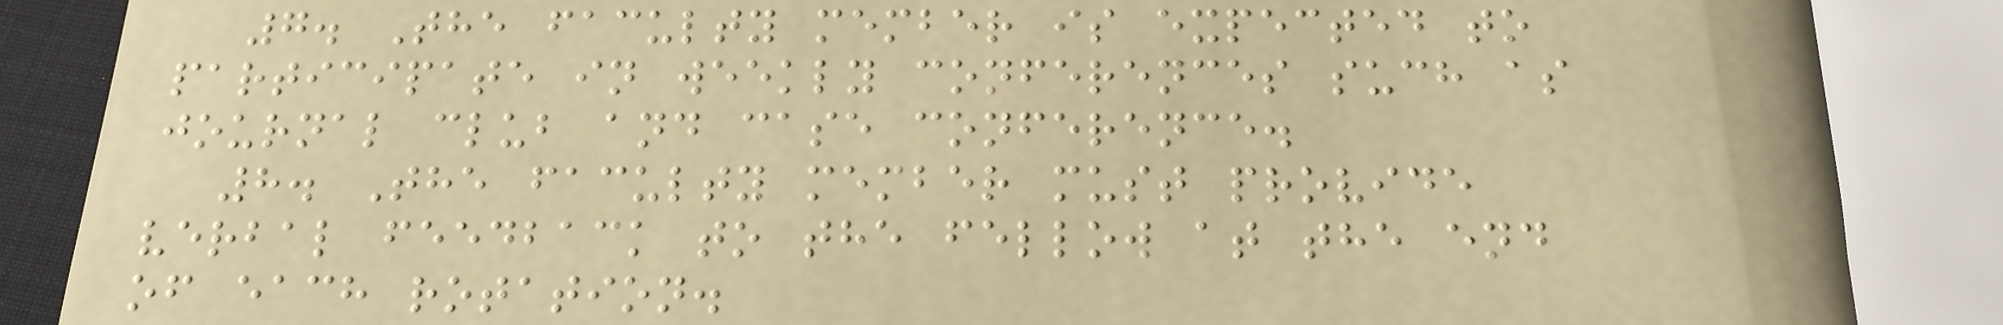7. The faculty member is expected to
participate in weekly conferences such as
journal club and case conference.
8. The faculty member must provide
verbal feedback to the fellow at the end
of each rotation.
